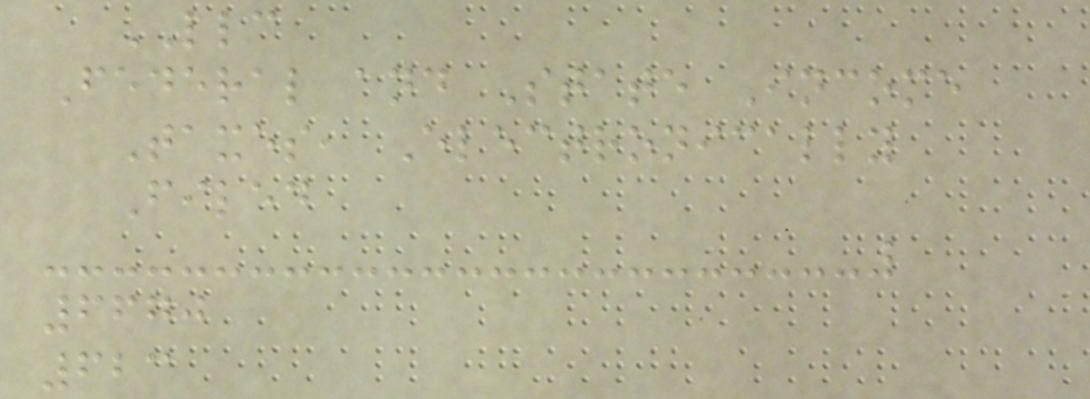LLC
Federal and State Income
Taxes, Electronically
Filed
6670
623
